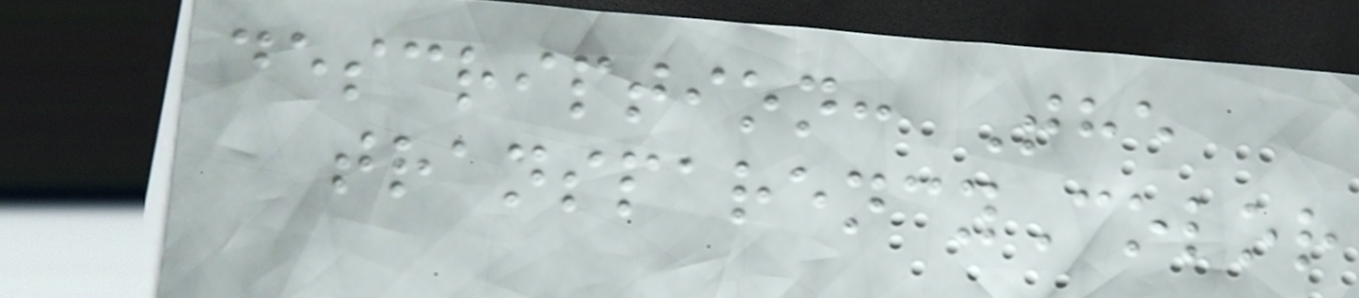description: The
transparencyColor
